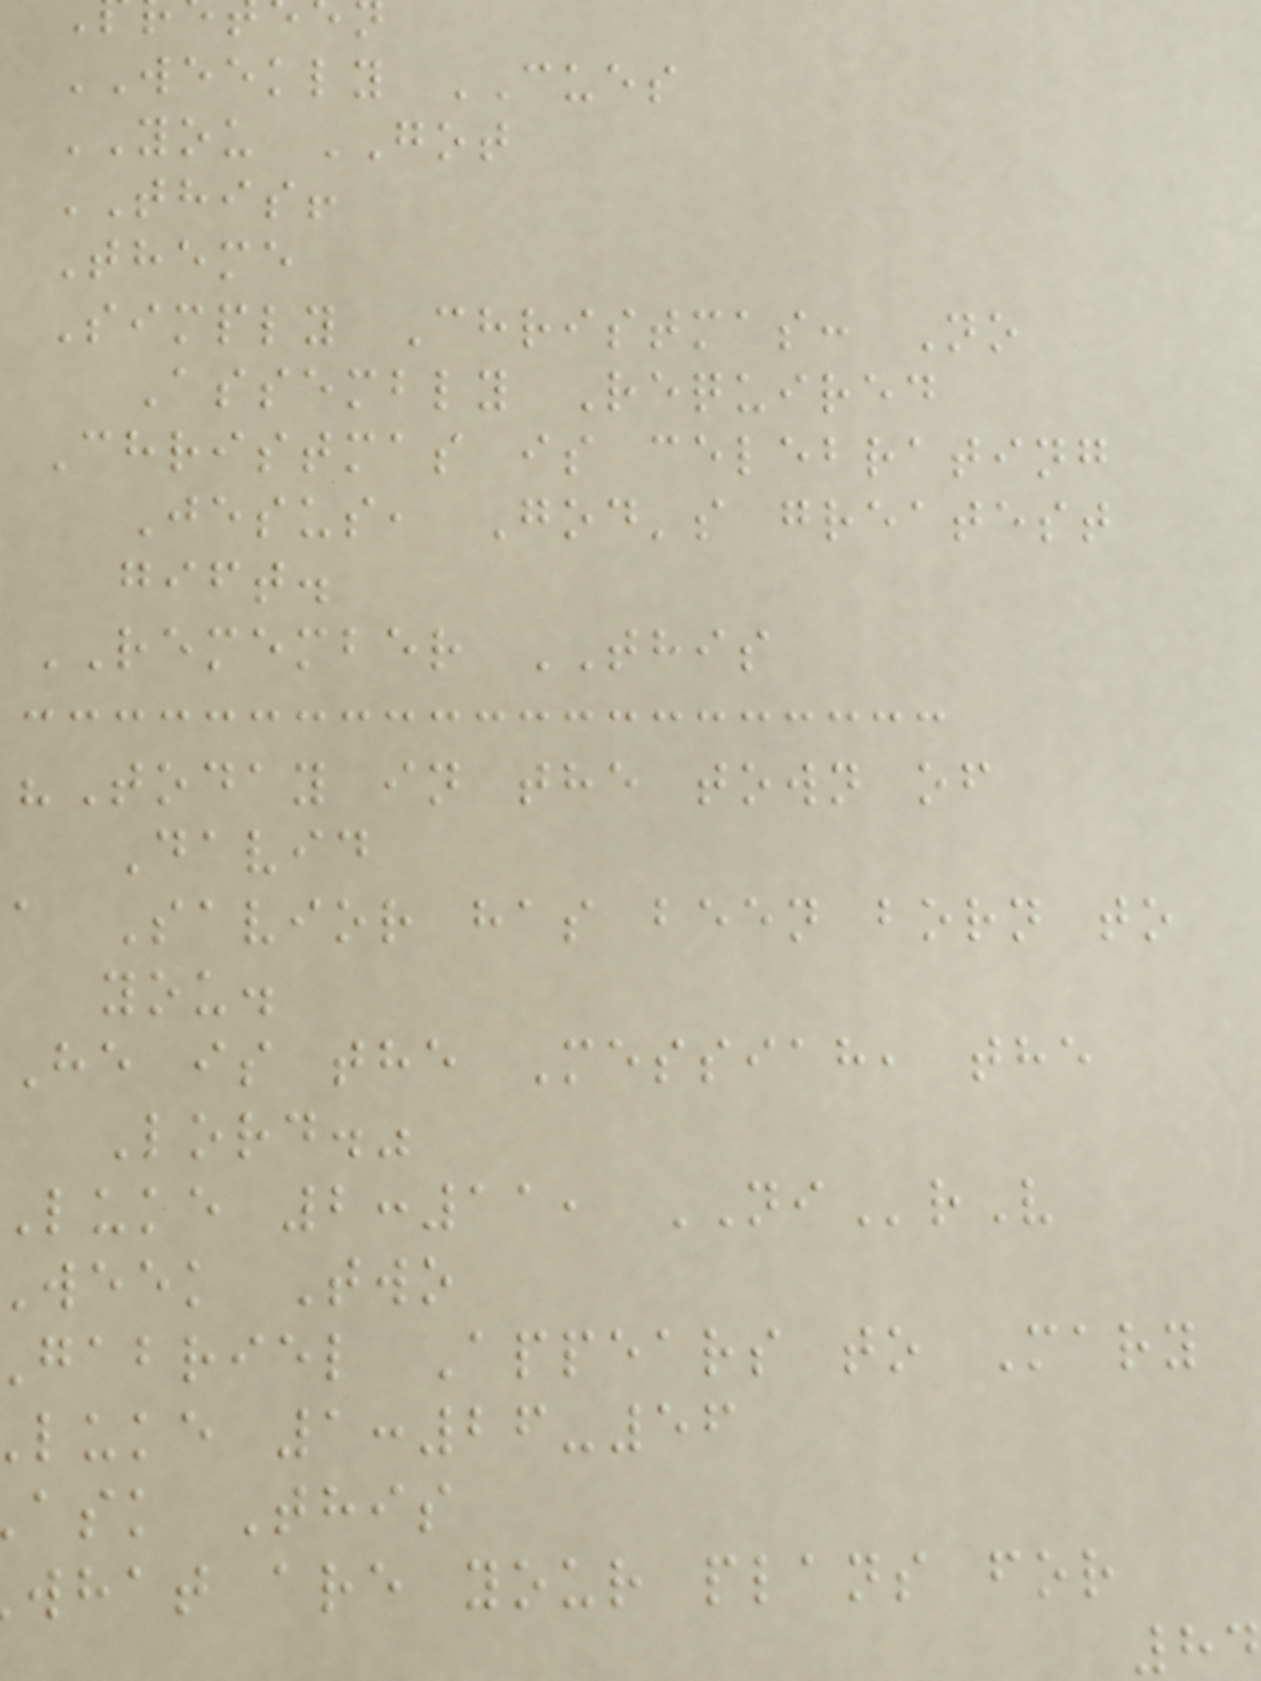WEEKLY CUES
YOU GOT
THIS!
Theme
Simply Christmas: No
Assembly Required
Christmas is celebrating
Jesus, God's greatest
gift.
REMEMBER THIS
"Today in the town of
David
a Savior has been born to
you.
He is the Messiah, the
Lord."
luke 2:11, NIrV
week Two
gabriel Appears to Mary
luke 1:26-56
ask This
what are your plans for
84
